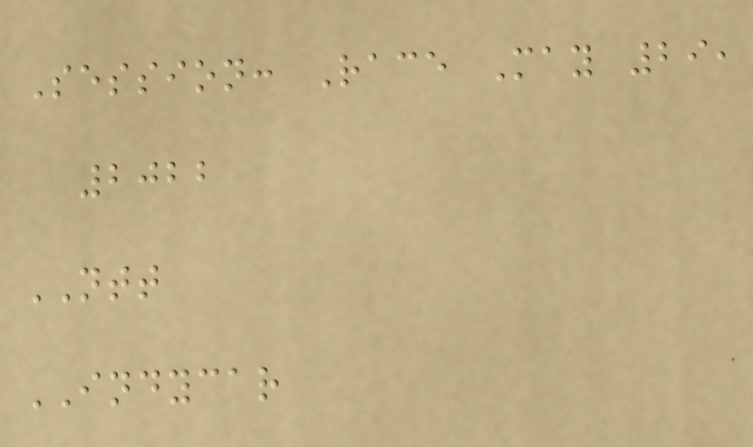Session: Race May 29,
2022
NTT
INDYCAR
